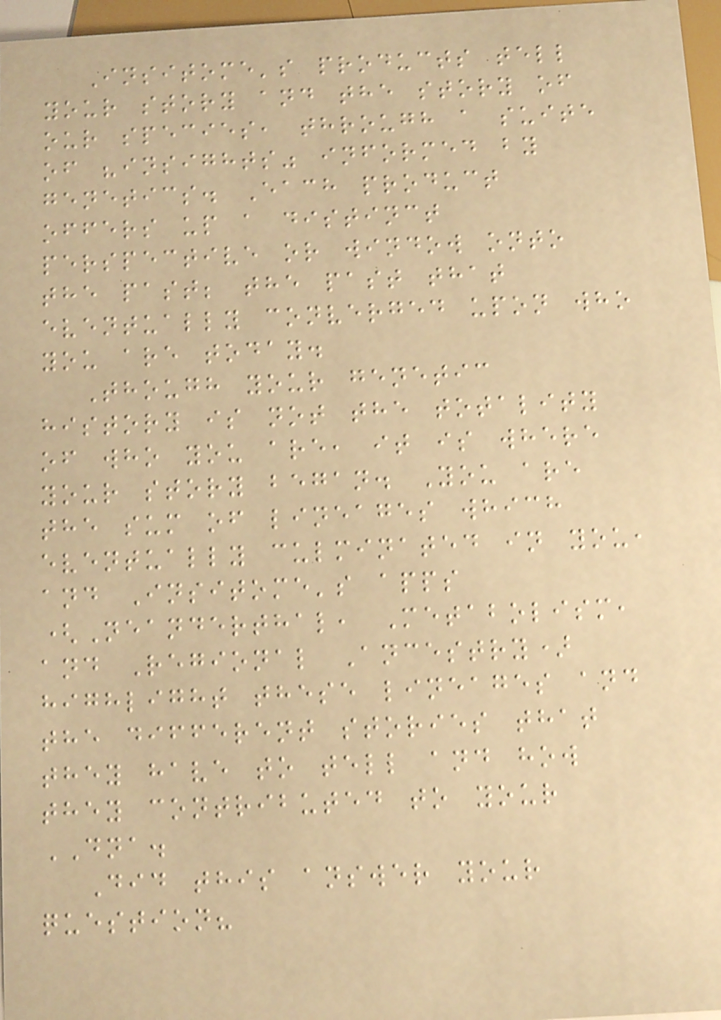Insitome's products tell
your story and the story of
our species, through a suite
of "insights" informed by
genetics. Each product
offers up a distinct
perspective or window onto
the past; the past that
eventually converged upon who
you are today.
Though your genetic
history is not the totality
of who you are, it is where
your story began. You are
the sum of lineages which
eventually culminated in you,
and Insitome's apps
(Neanderthal, Metabolism,
and Regional Ancestry)
highlight these lineages and
the different stories that
they have to tell and how
they contributed to your
DNA.
Did this answer your
question?
